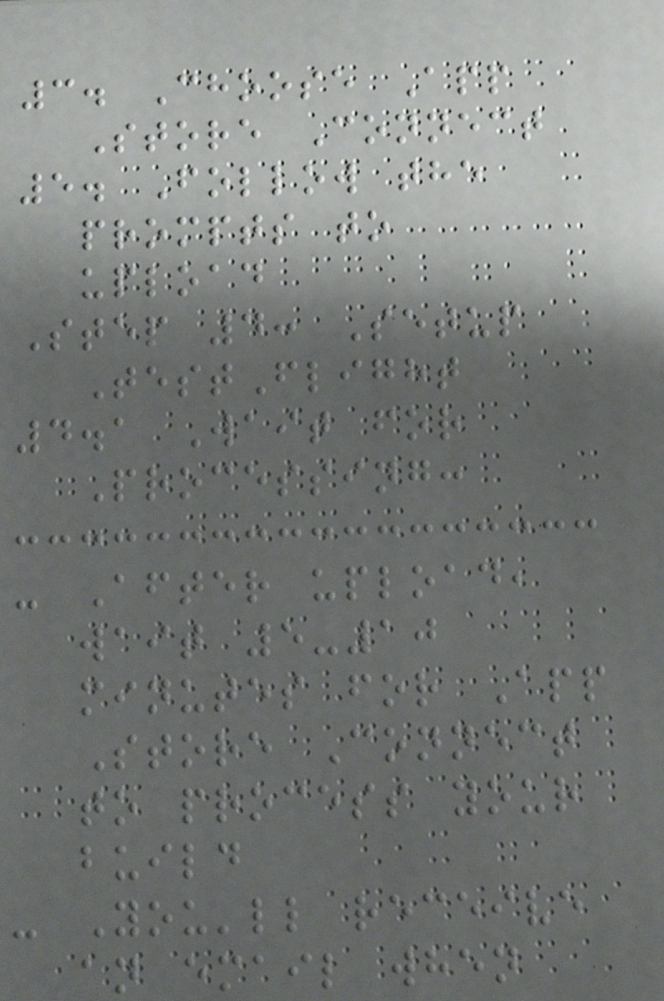3. Choose App
Store Connect
5. Follow the
prompts to
upload
Step 4: Setup
TestFlight
4.1 Wait for
Processing:
- After upload,
wait 5-10
minutes for App
Store Connect
to process your
build
- You'll receive
an email when
